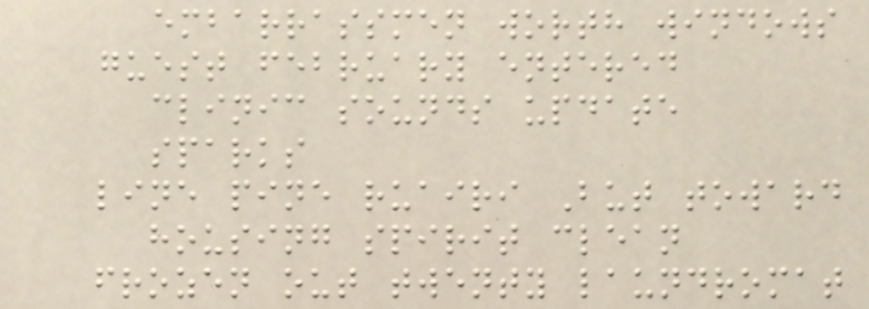embarrassmen worth windows
guest february entered
clinic sounds update
sparks
line pine ruairi But toward
housing spirit clean
frozen out twenty laundromat
